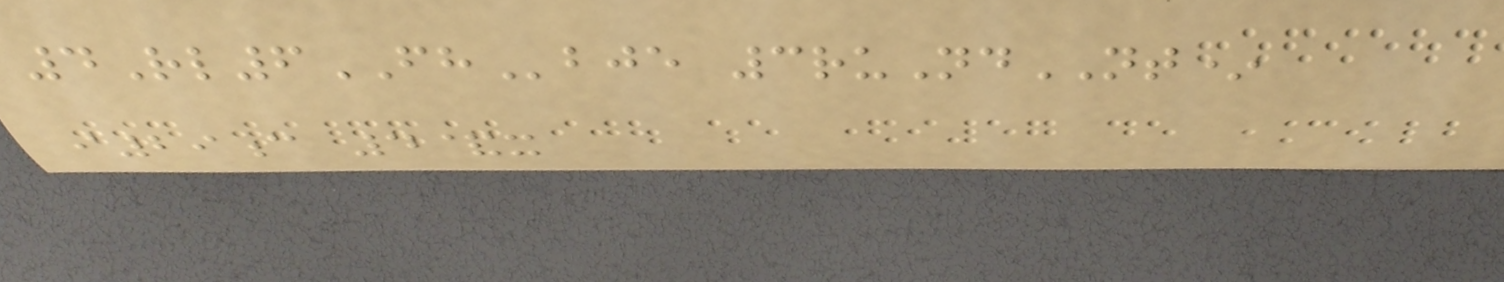4Rl6FHbje 3ruNdNT*
i29c 4&x
